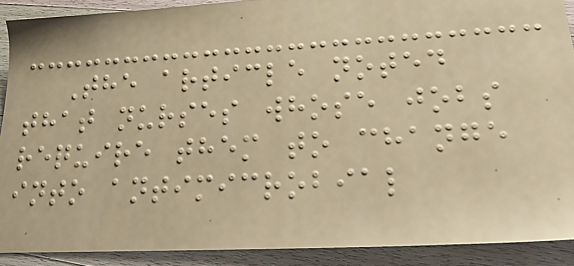The article noted
that nurses whose jobs
require them to change
into antimicrobial
